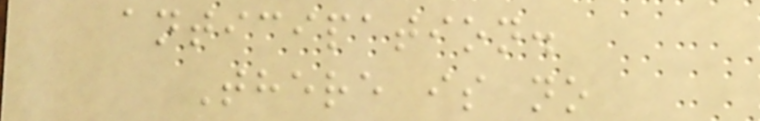anticipation.
There is no
